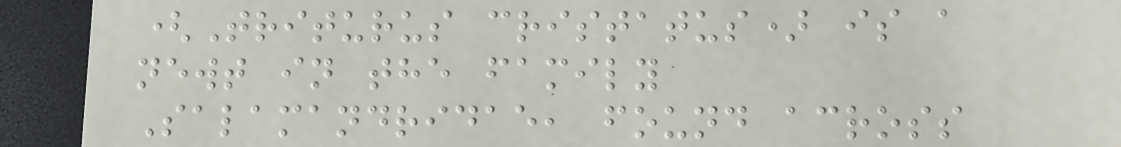(Triturus cristatus) is a
newt in the family
Salamandridae, found across
